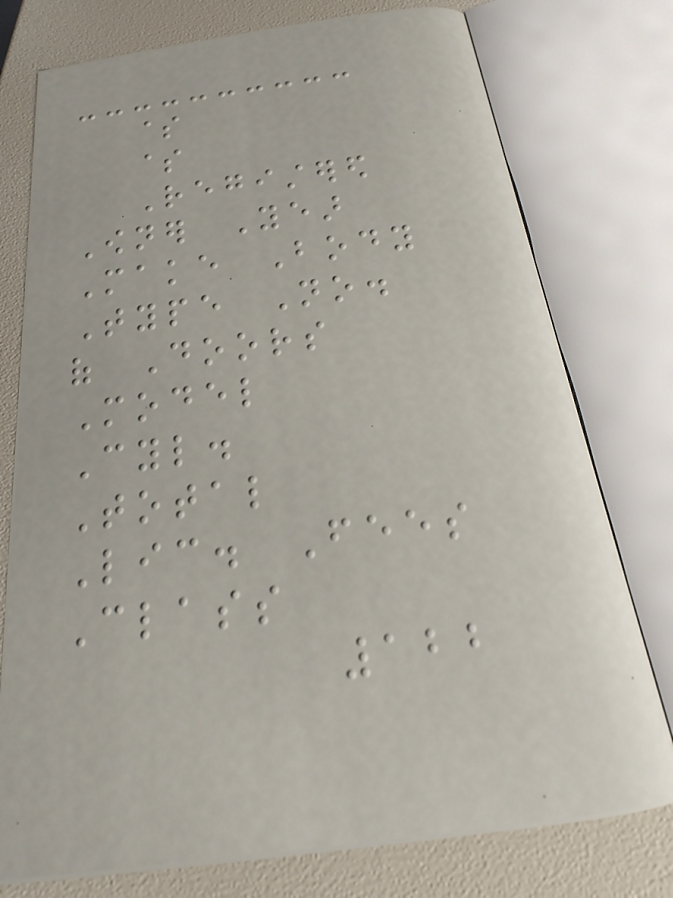$
$
Registered
Owner Year
Make Body
Type No.
of Doors
Model
Cyl.
Total
Lic. Fees
Class
122
